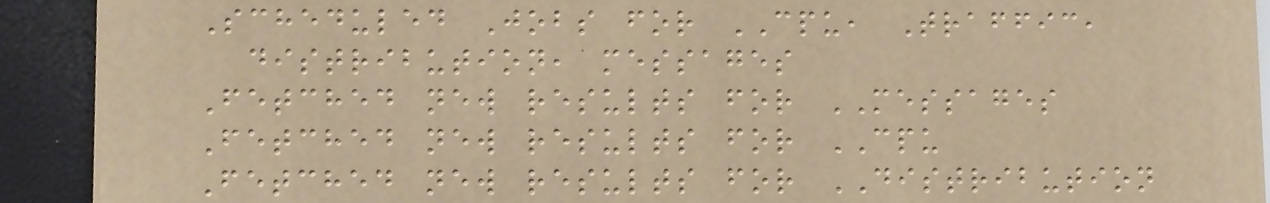Scheduled Jobs for CPU, Traffic,
distribution, messages
Fetched new results for MESSAGES
Fetched new results for CPU
Fetched new results for DISTRIBUTION
